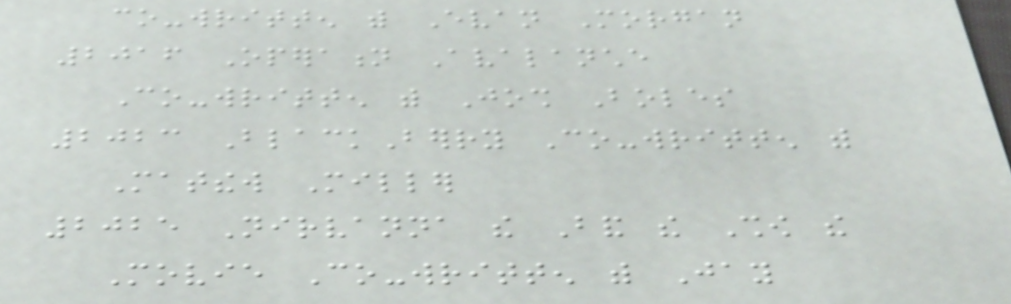co-written with Evan Morgan
2016 Operation Avalanche
Co-written with Josh Boles
2023 BlackBerry Co-written with
Matthew Miller
2025 Nirvanna the Band the Show the
Movie Co-written with Jay
